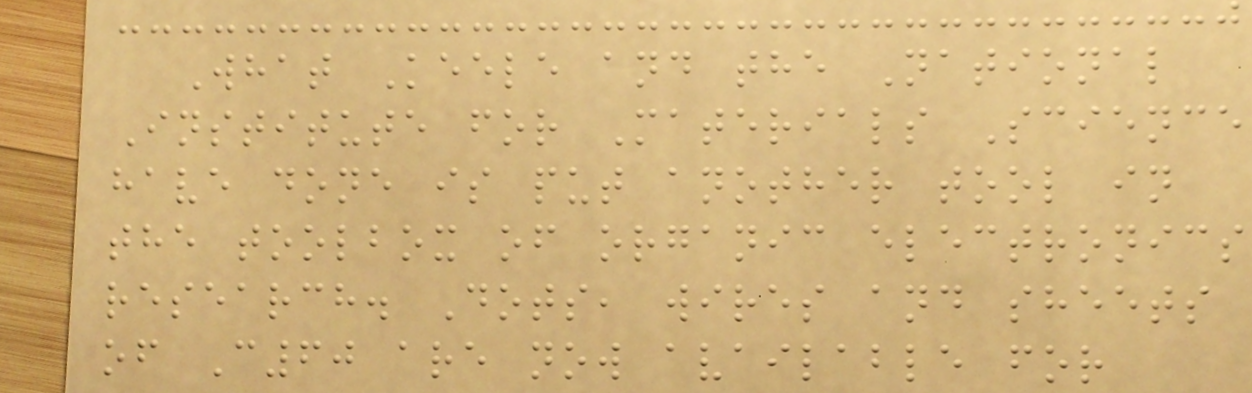What Keele and the National
Institute for Materials Science
have done is put another tool in
the toolbox of organic electronics
research. Dots, wires and sheets
of C60 are now available for
